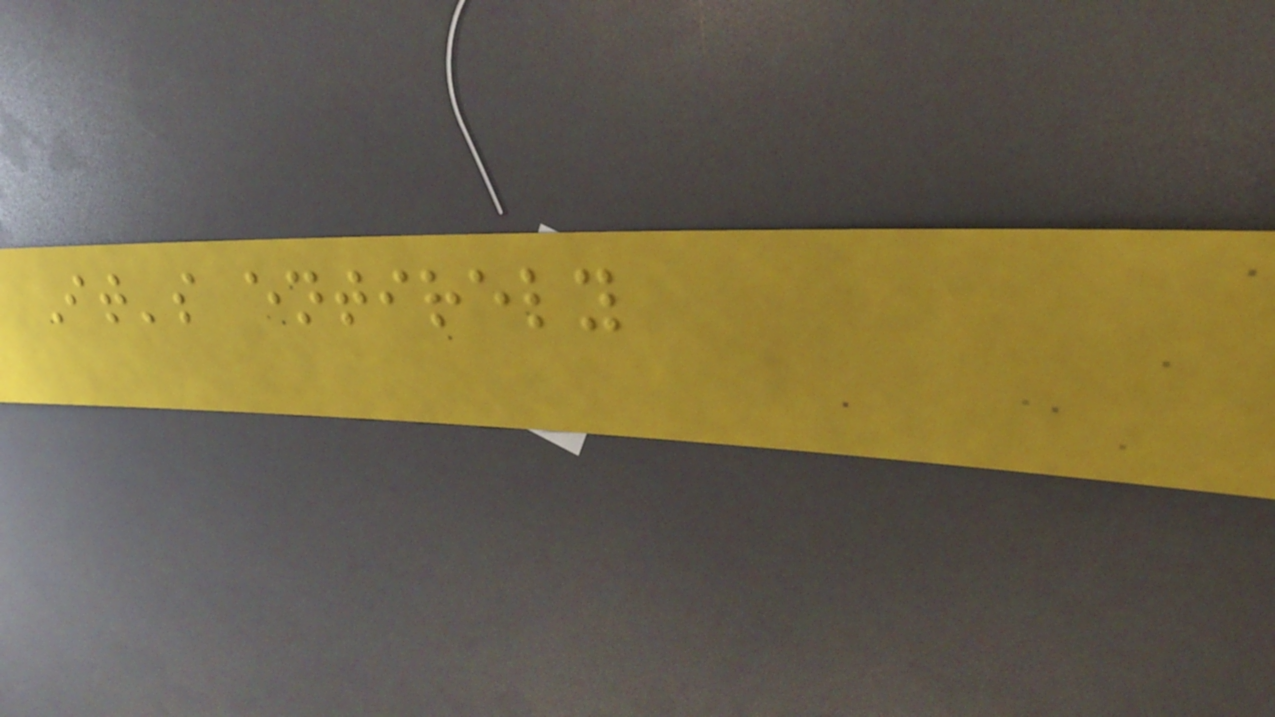It's entirely
